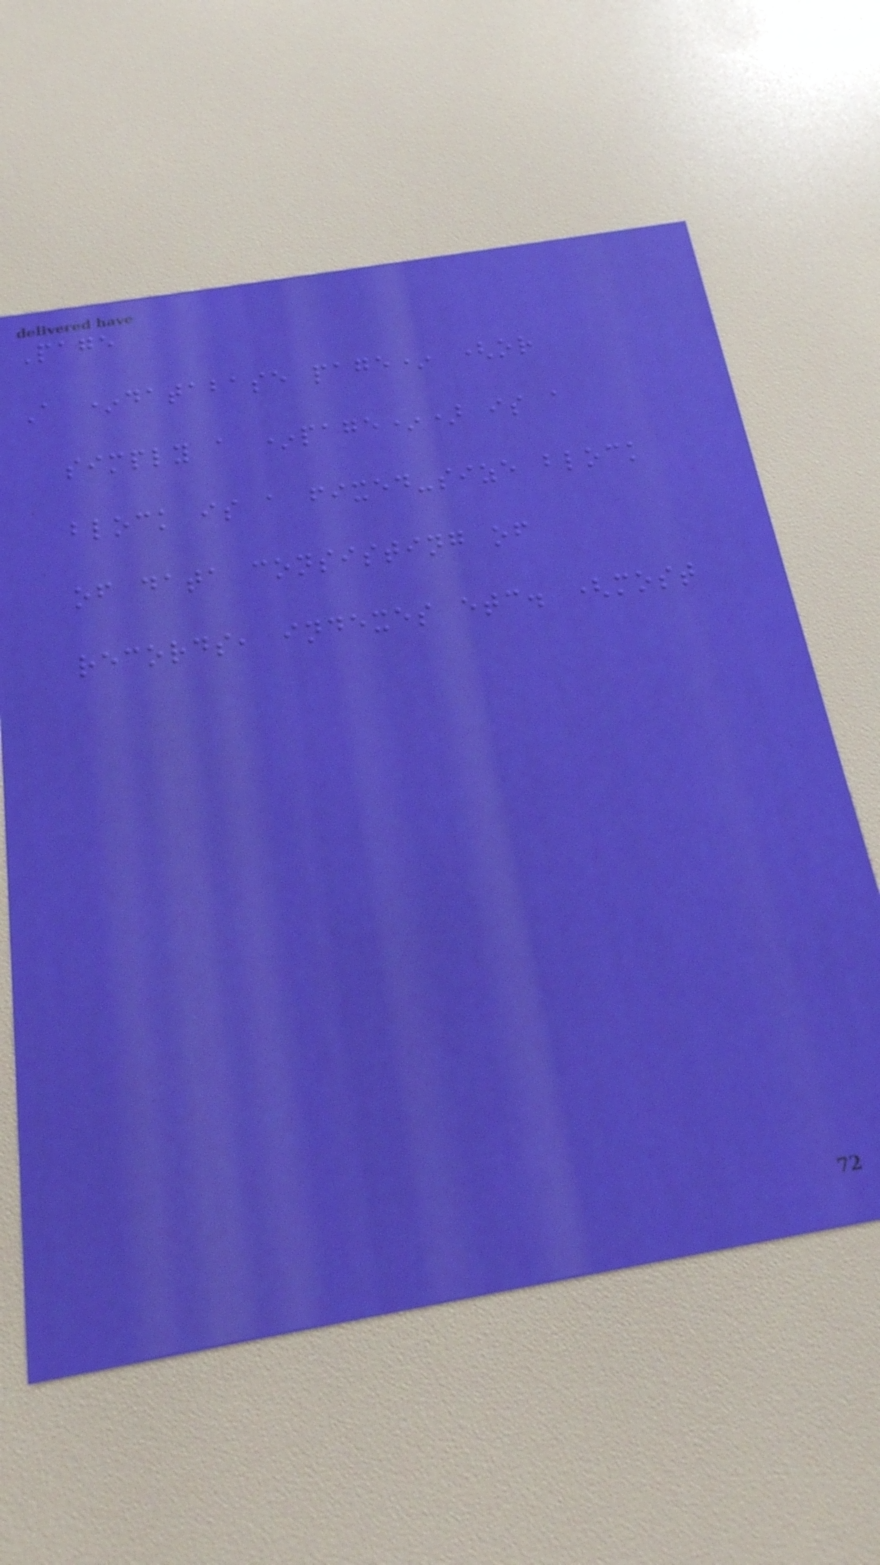Page
A *database page* (or
simply a *page*) is a
block is a fixed-size block
of data consisting of
records, indexes etc. (most
